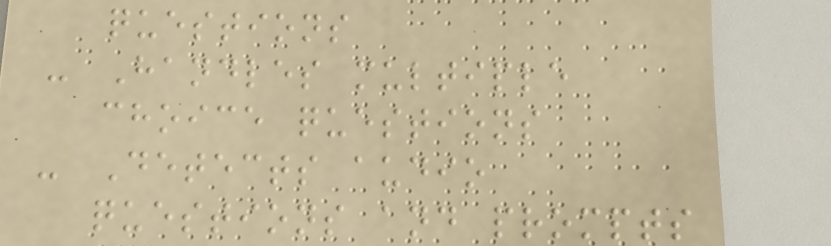questions
- Handles multiple
choice questions
- Detects audio
questions and prompts
